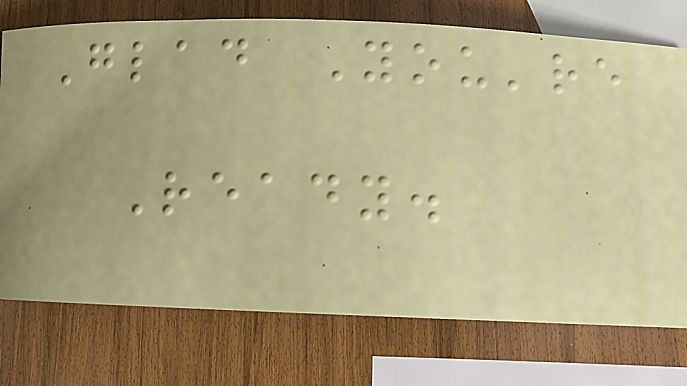Glad You're
Ready.
